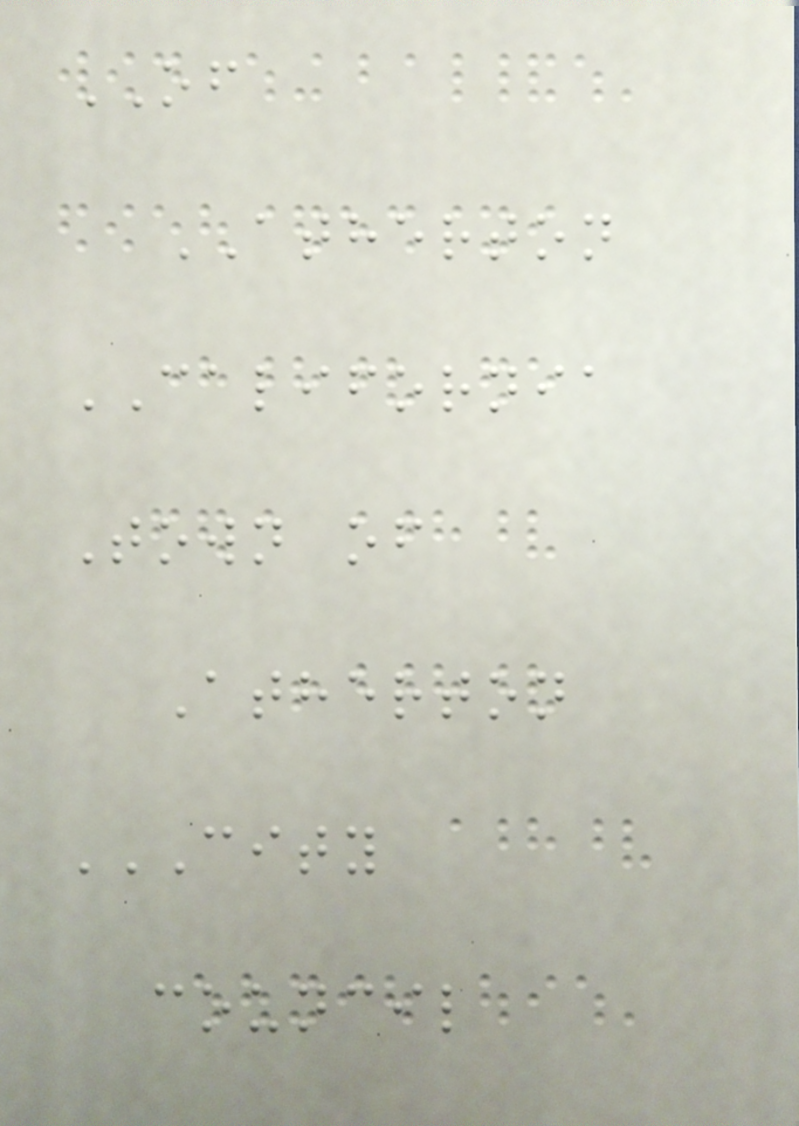OF
ATHERTON
CALIFORNIA
Town of
Atherton
CITY
COUNCIL
